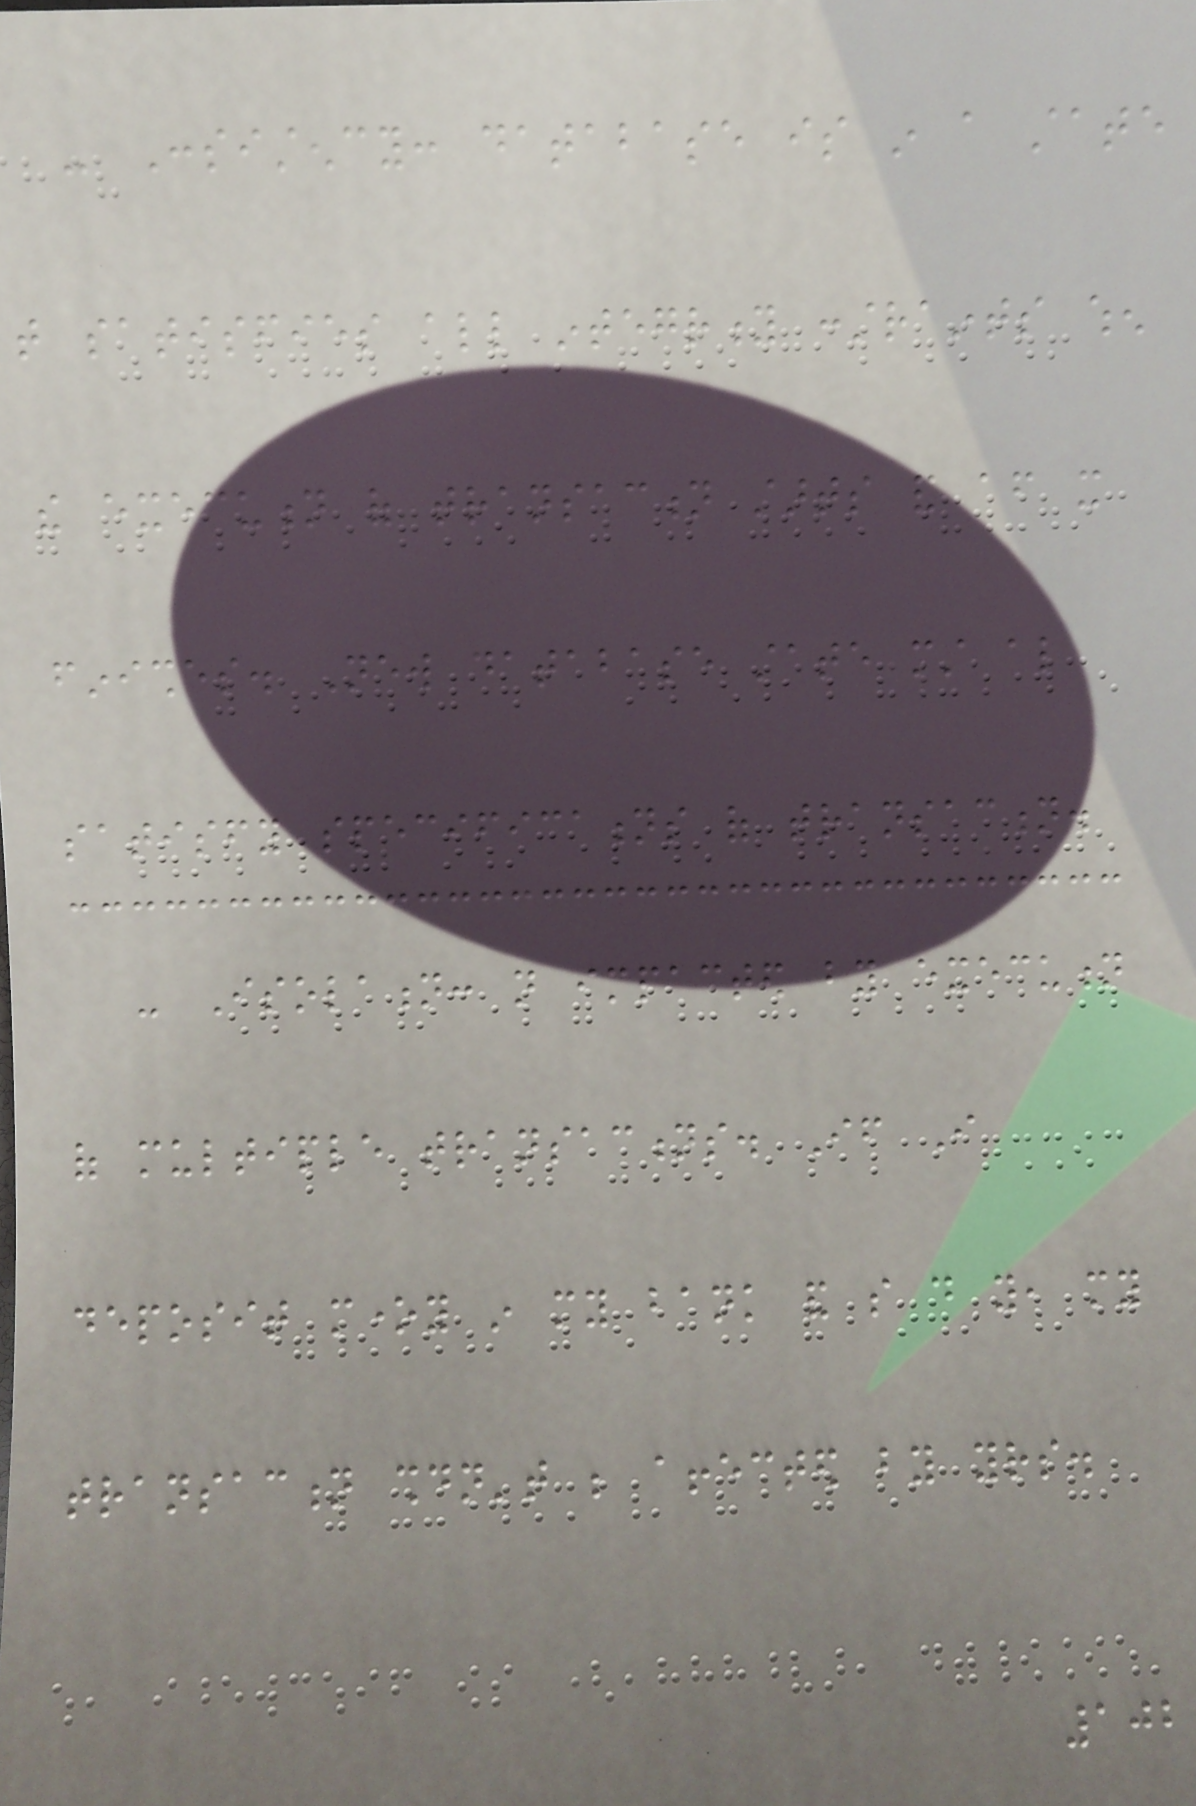- Consistency: database is in a state
that satisfies all integrity constraints when
the execution of transaction starts and after it
finishes. New database state must also
satisfy specifications of transaction.
- Isolation: not impacted by execution
of multiple transactions. If I
deposit money in my bank and so do you, my
transaction shouldn't be affected by yours.
102
